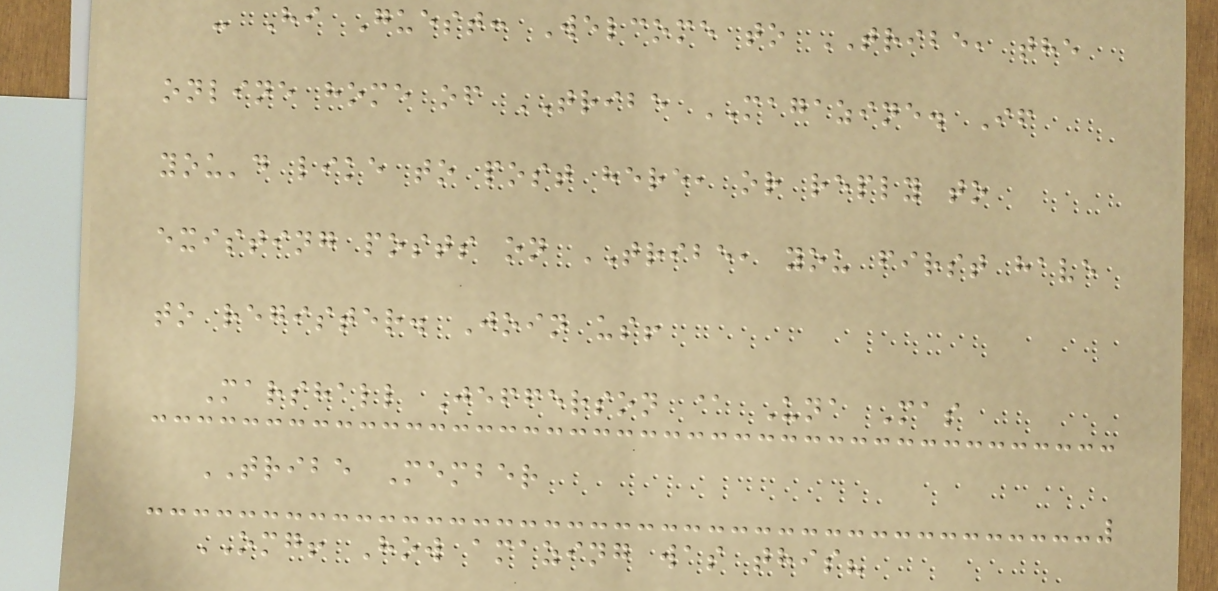- Hi Guest: Welcome to TRIBE, the
online home of TRIBE MAGAZINE. If
you'd like to post here, or reply to
existing posts on TRIBE, you first have
to register. Join us!
Marshall Jefferson @ Una Mas
TRIBE Member
OMG! How amazing was this?
